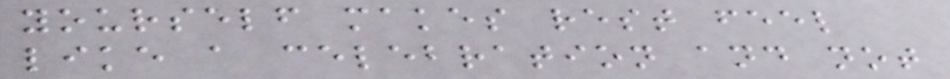yourself makes rest feel
like a celebration and not
